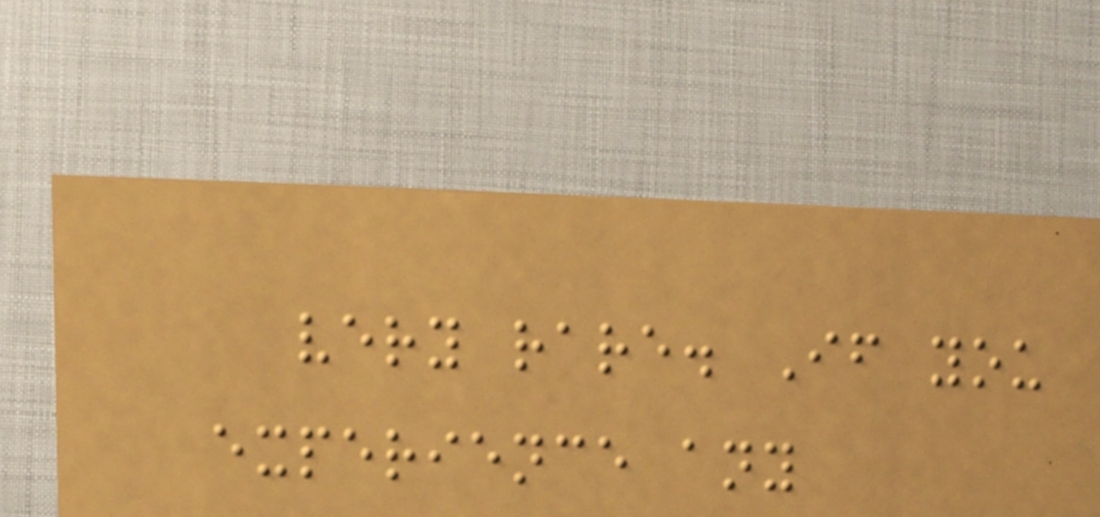very rare. If you
experience any
